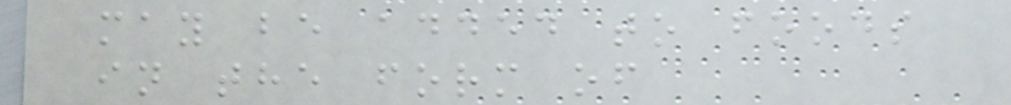may be added to foods
in the form of
